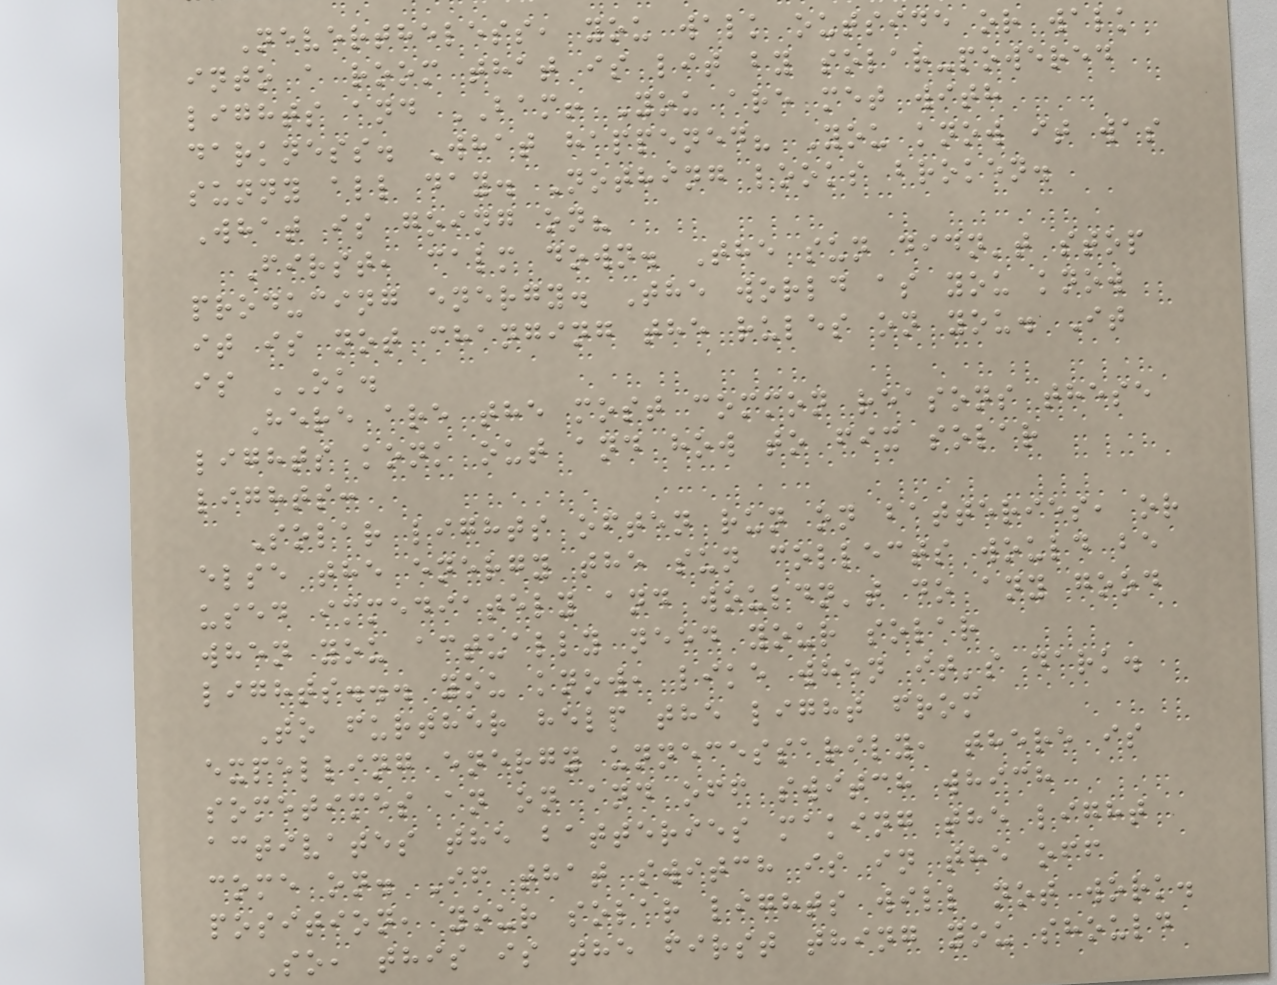Nevertheless, you walk outside or walk
into a room that is lit by solar-powered
lights and BAM! You are met with
darkness. What happened? You know it was
sunny all day. Nothing looks broken.
What is going on?
First, calm down. The sun didn't stop
producing energy. The world as you know
it is not changing the rules on you. It
is OK.
Here are the most common reasons these
lights konk out and how to fix solar
lights:
Solar lights often run on batteries, or
else the energy the sun collects would be
used immediately and wouldn't do any good
when you actually need your solar
lights... you know, like when it's dark.
To further help the light from
expelling energy unnecessarily, there is
sometimes an on and off switch which
activates the batteries making the light
come on. If that switch is in the off
position, your solar lights will not work.
So, this is the first thing you should
